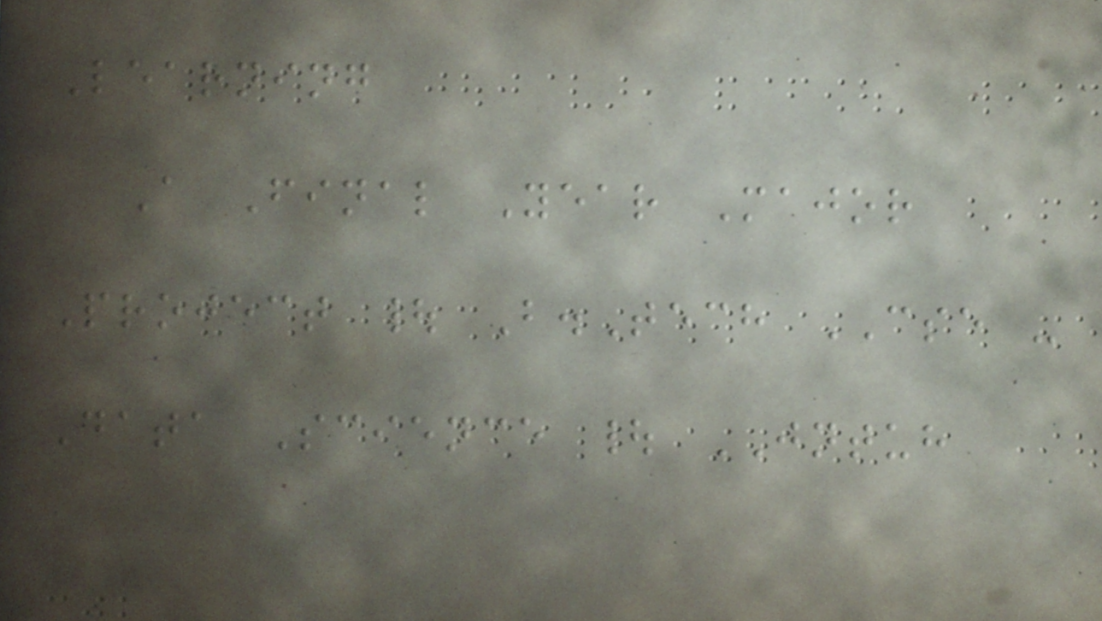Learning
A Final Year Major
Project | B.Tech CSE -
Data Science | JNTUH
